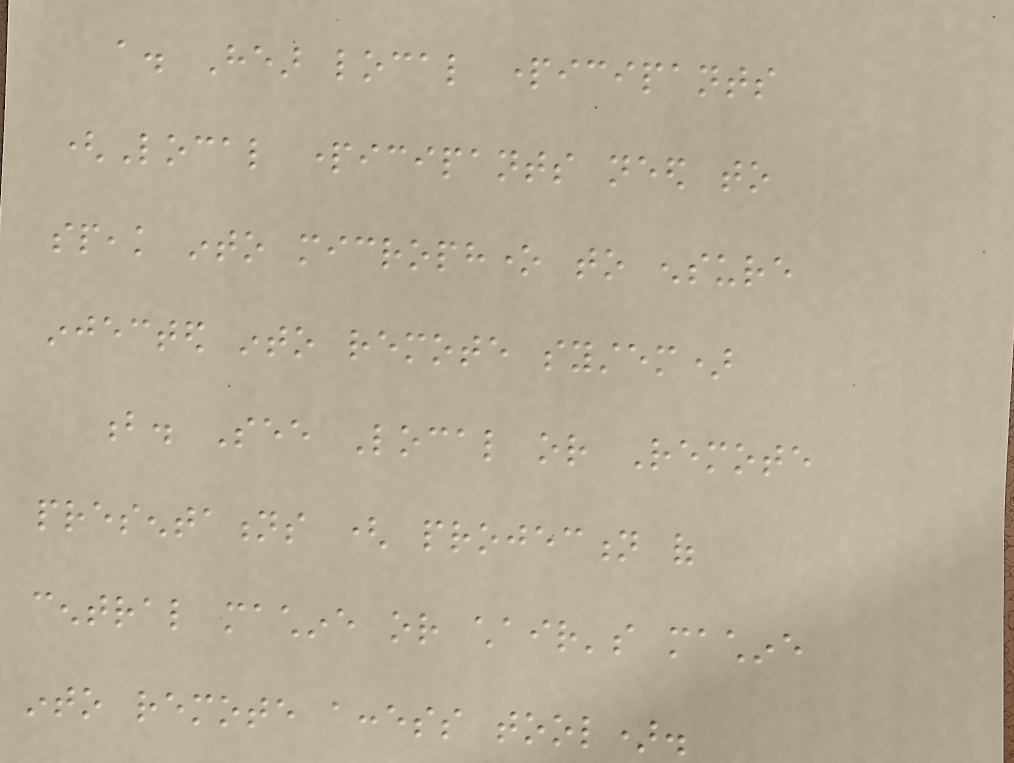a. Hear local participants
(Local participants need to
speak into microphone to ensure
injected into remote system)
b. See Local or Remote
presentations ( projection of
central machine or chair's machine
into remote access tool).
